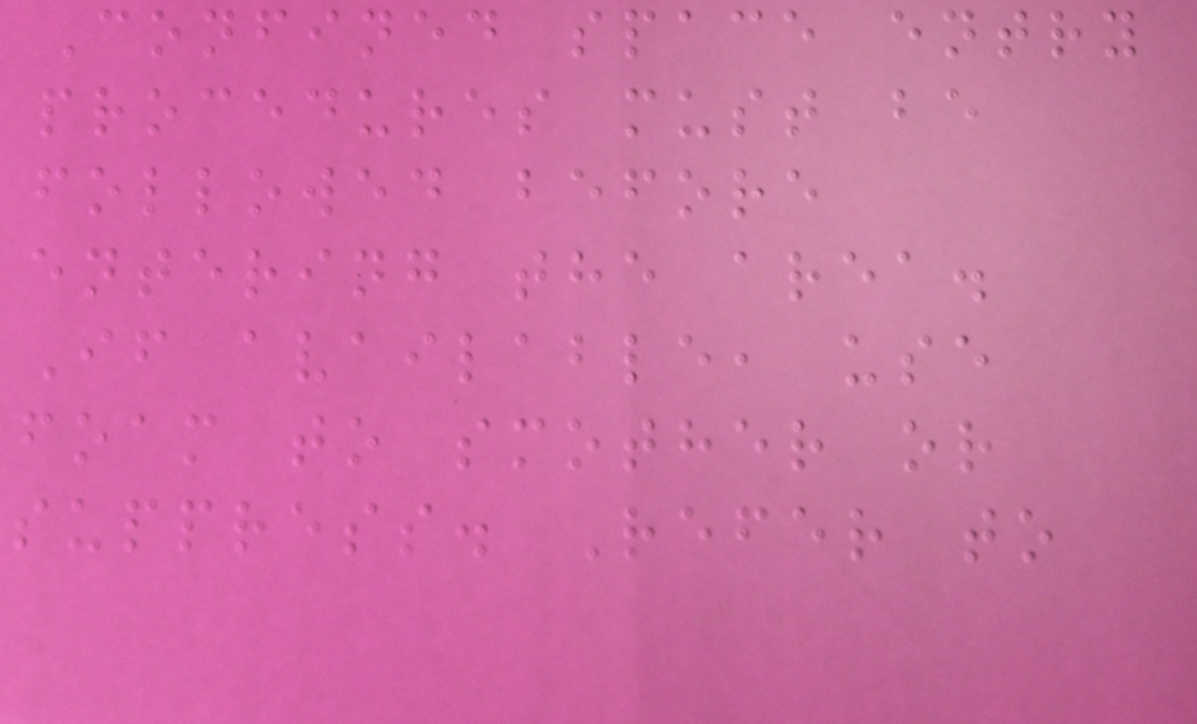Confined space entry
procedures must be
followed before
entering the area.
If available, use
foam to smother or
suppress. Refer to
